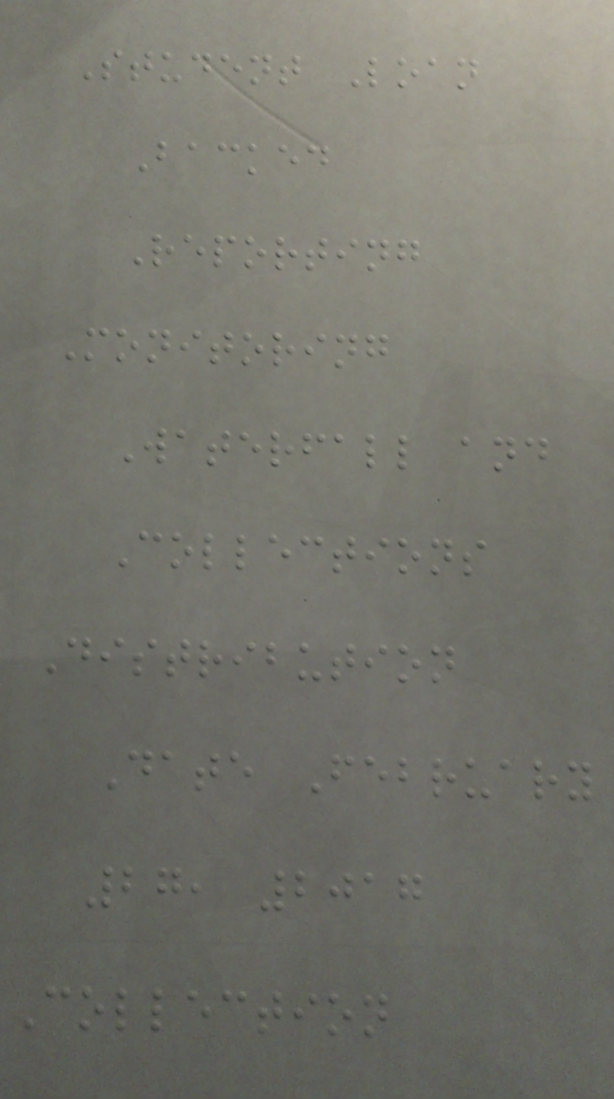Student Loan
Backed
Reporting
Monitoring
Waterfall and
Collections
Distribution
Date February
27, 2017
Collection
